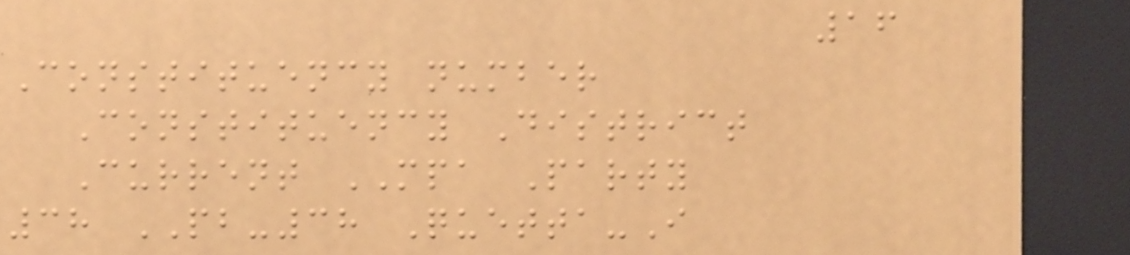16
Constituency number
Constituency District
Current MPA Party
38 PB-38 Quetta-I
